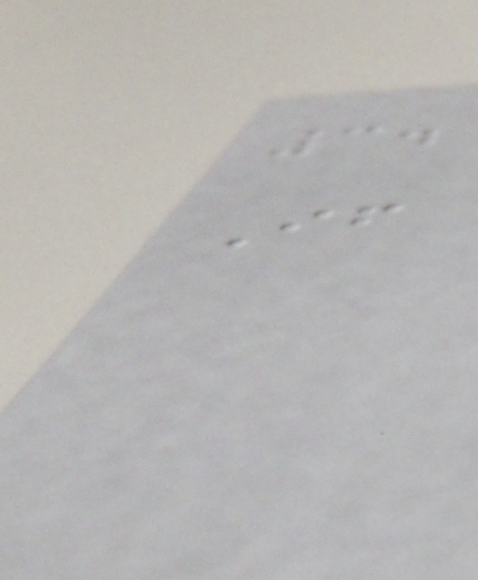3.
If
